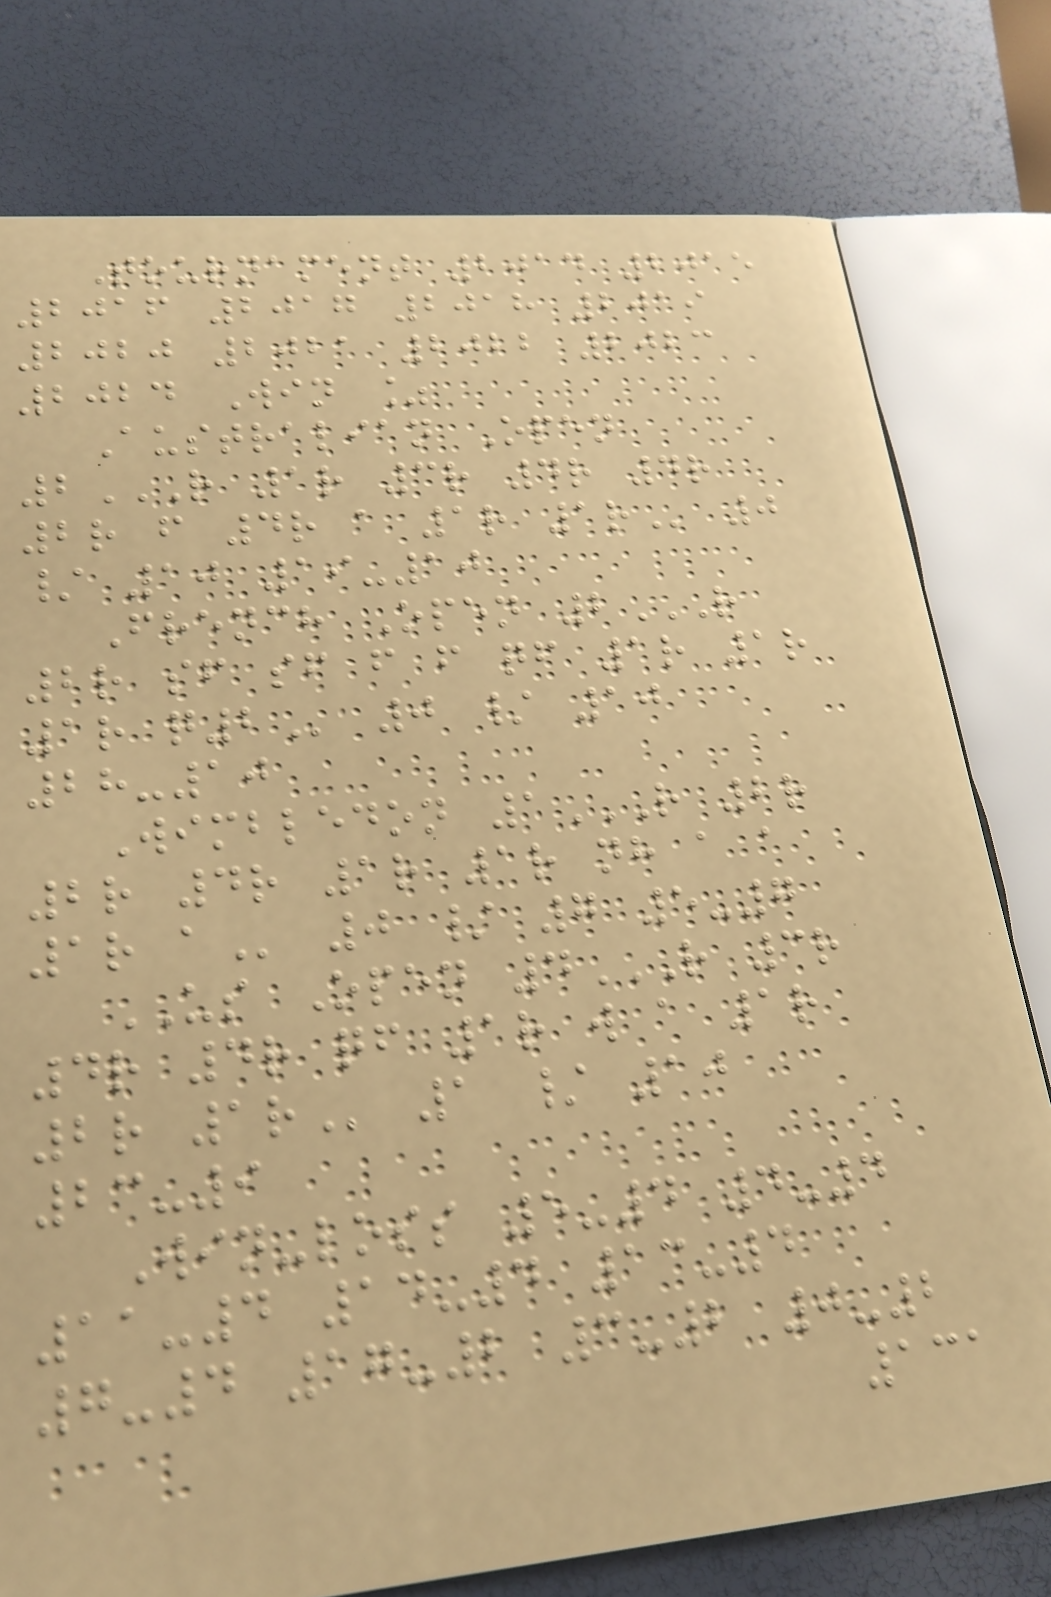Tournament 2014 2015
2016 2017 2018 2019
2020 2021 2022 2023
2024 Win %
Australian Open
2R 1R 3R 4R 4R
2R F 4R A 1R 1R 0
/ 10 19-10
French Open 2R
2R SF SF F F QF 1R 1R
1R Q2 0 / 10
28-10
Wimbledon 1R 2R
2R 4R 1R 1R NH A A
1R A 0 / 7 5-7
US Open 4R 3R
4R 4R QF 1R W A 1R
2R 1R 1 / 10
23-9
Win-loss 5-4 4-4
11-4 14-4 13-4
7-4 17-2 3-2 0-2
131
